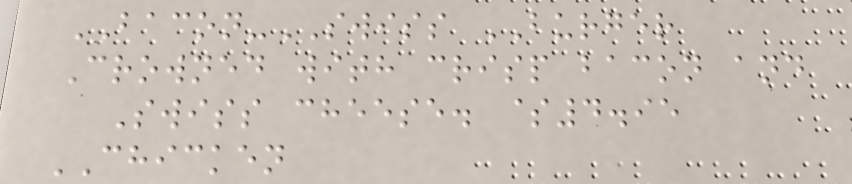BACON-SWISS BURGER
Crowned with crisp bacon and
Swiss cheese. $4.95
CHICKEN
